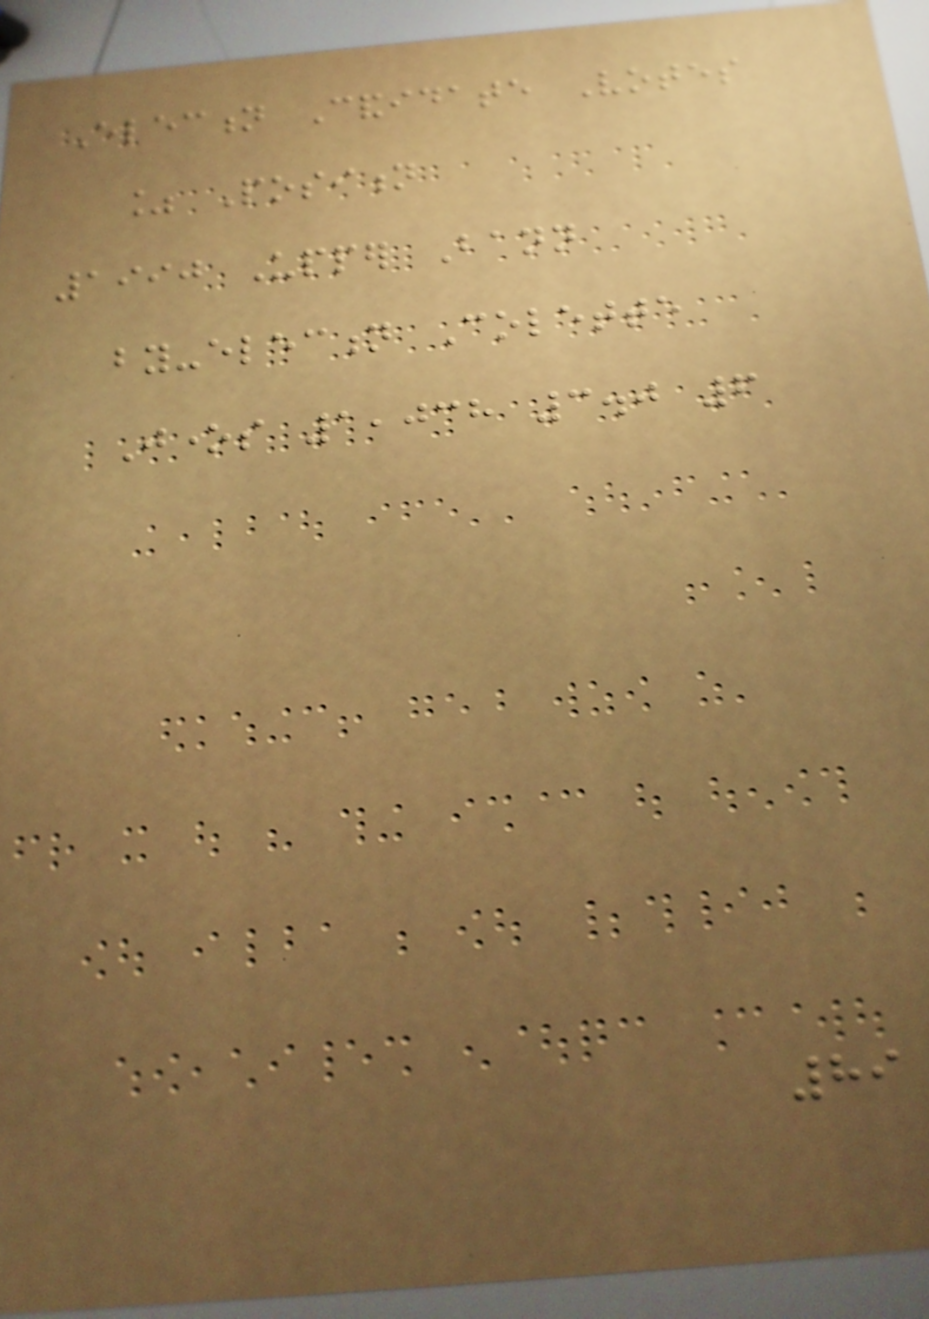Election Candidate Votes
% Position
1990 Upper Bann
by-election Colette
Jones 1,038 3.0 6
89
